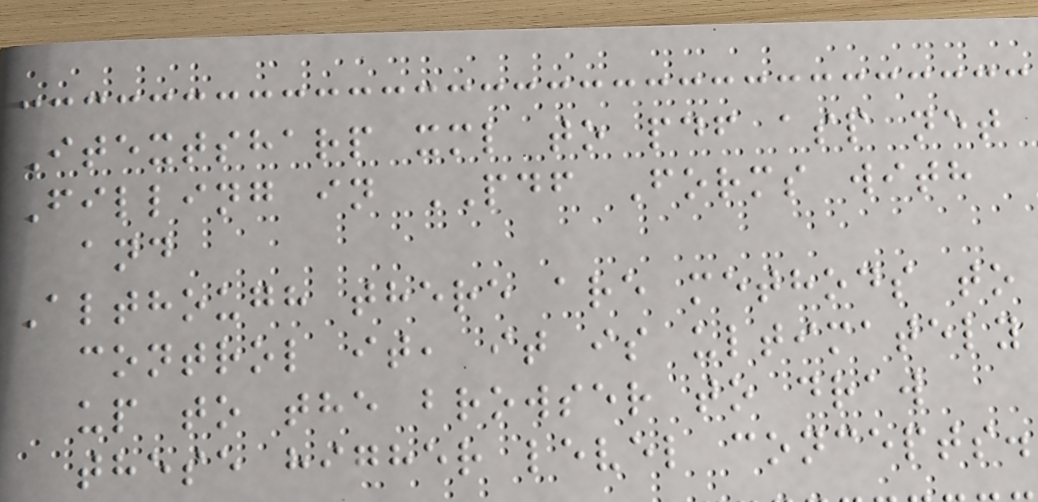Itextsharp xml to pdf asp net
Filling in PDF Forms with
and
Although there are methods to
control it, it is ultimately
up to the browser to draw
these higher level concepts.
